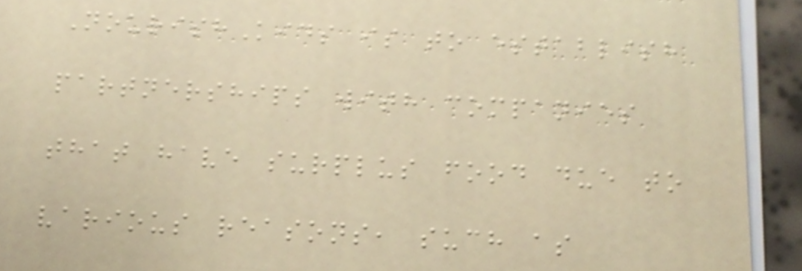NourishKids is to establish
partnerships with companies
that have surplus food due to
various reasons, such as
